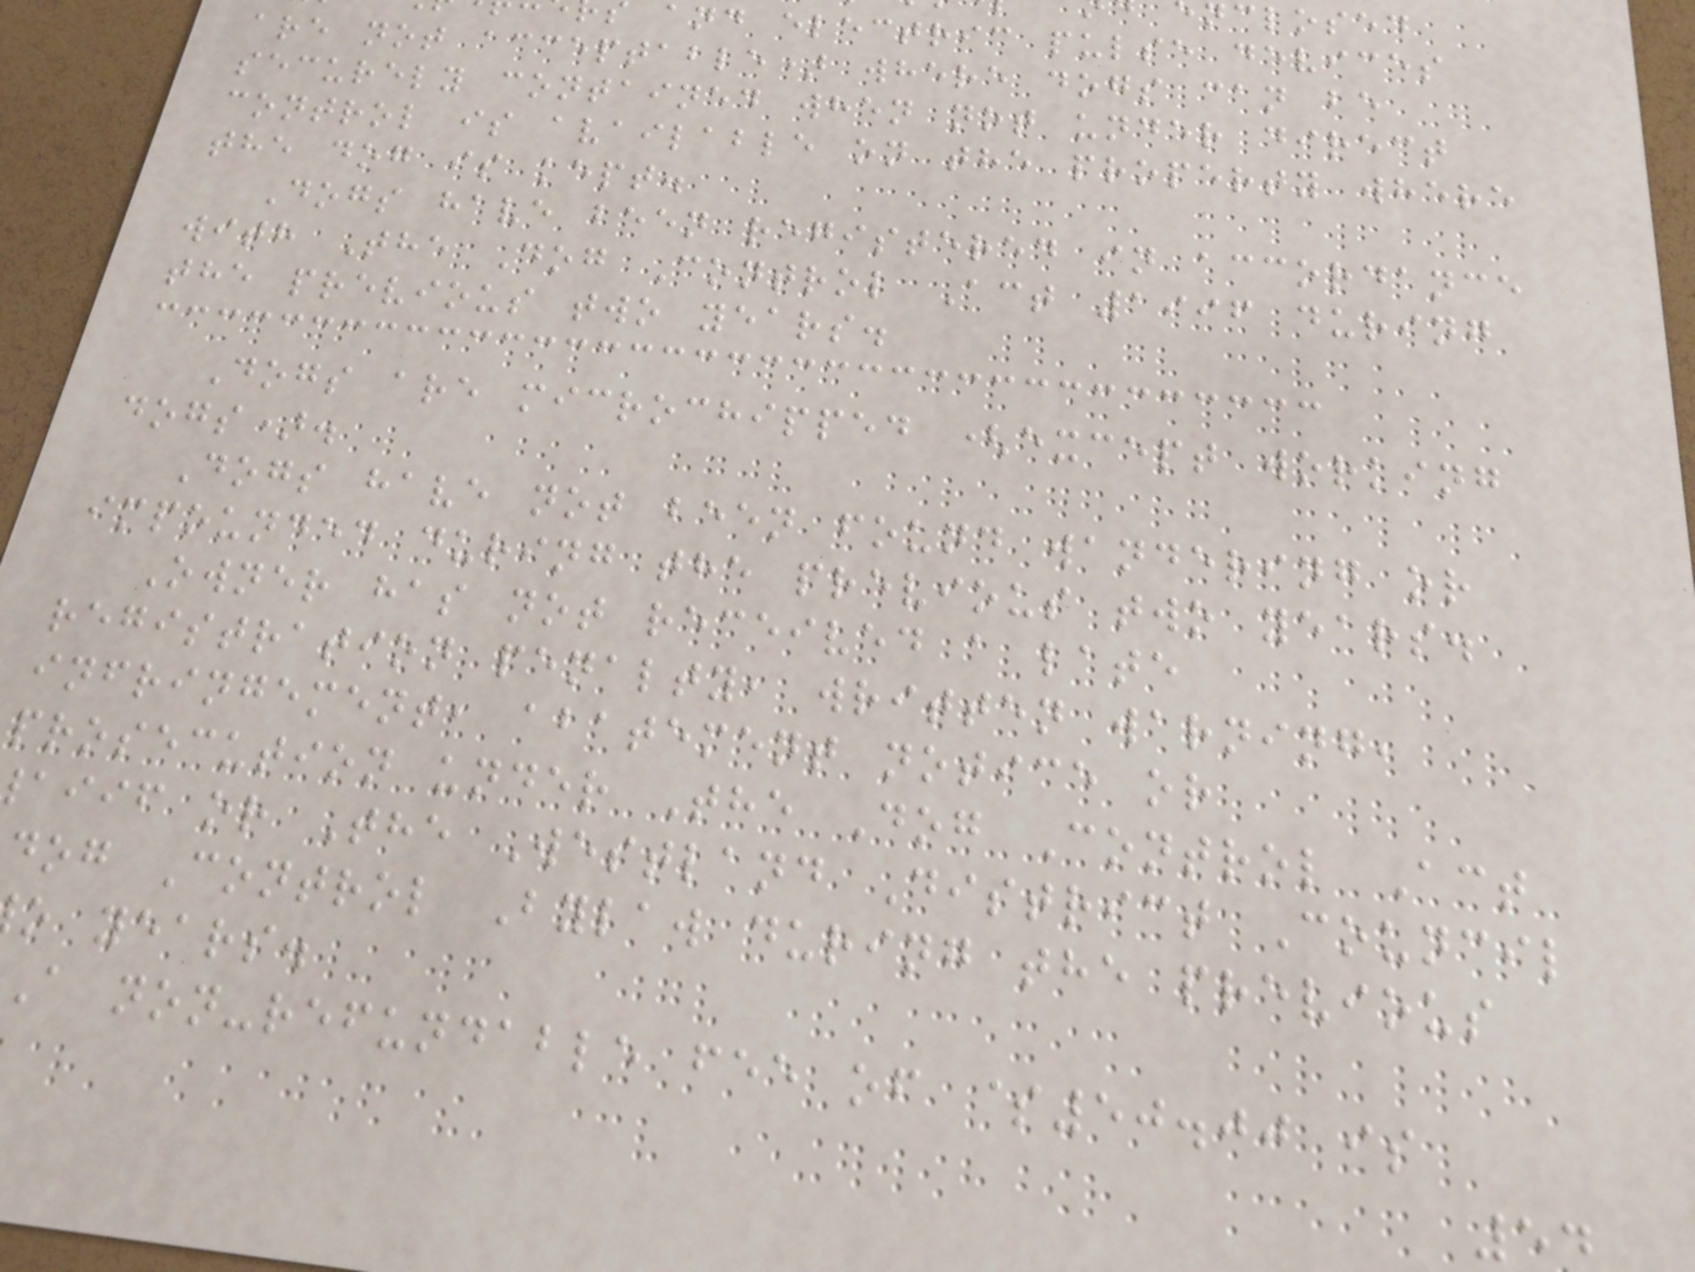and electric pulse devices
are not acceptable) where dogs can be
securely contained when not under direct
control is available on the property where
the dog is kept.
Dogs have been registered in accordance
with The Dog Control Act 1996 during
the previous two years.
Dogs are microchipped (except working
dogs).
Dogs have not been found wandering or
impounded during the previous two years.
Owner has not received a late
registration penalty, written warning,
infringement, abatement notice or
prosecution under The Dog Control Act
aiif or The Westland District Council
dog Control Bylaw during the previous
o years.
a non-refundable fee of $50.00 is
